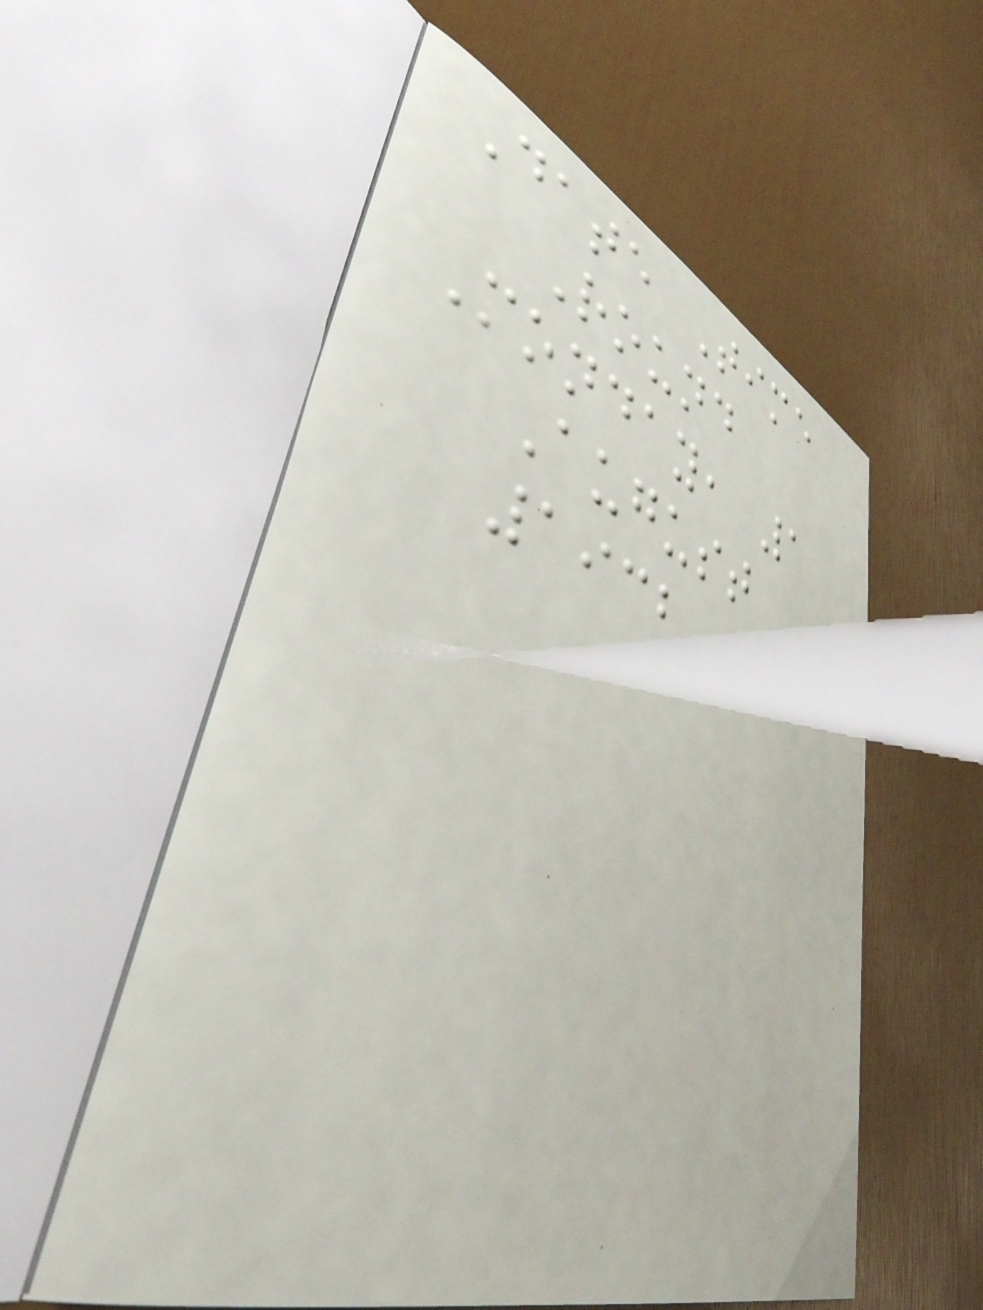Date Time
Round
Monday, 1
August
1932
